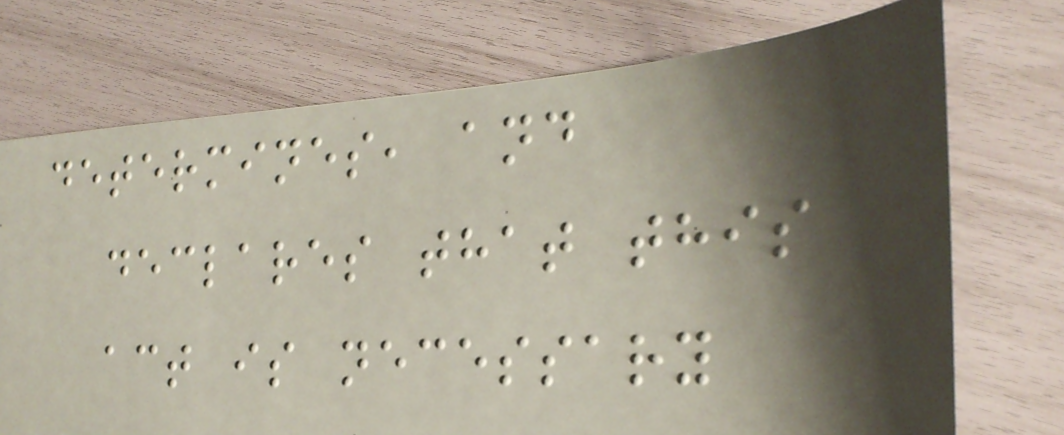determines, and
declares that this
act is necessary
